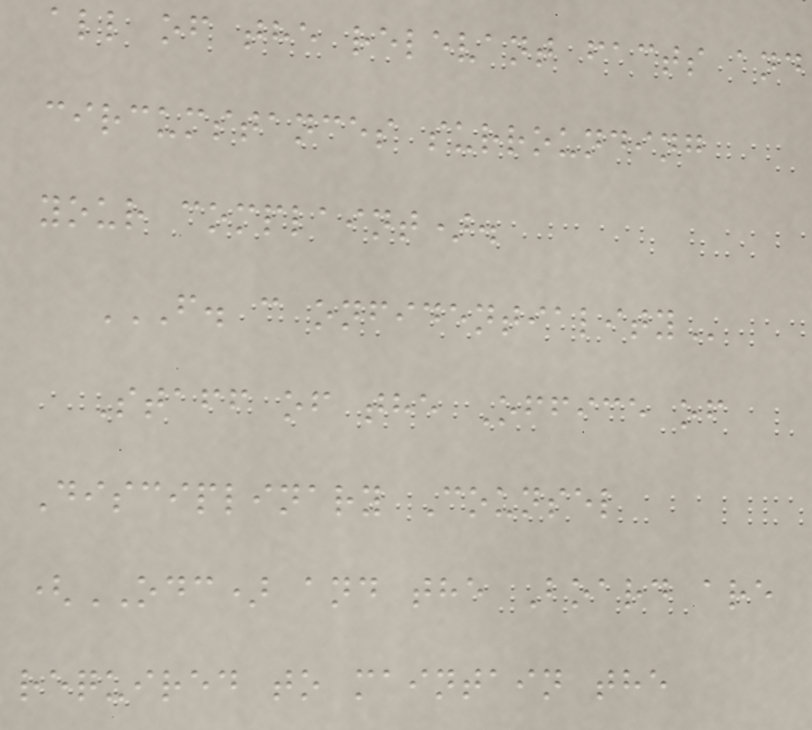all of the relevant facts and
circumstances surrounding
your complaint).
F. C ONFIDENTIALITY
Staff of the Office of
Disciplinary Counsel
(ODC) and the Board are
required to maintain the
